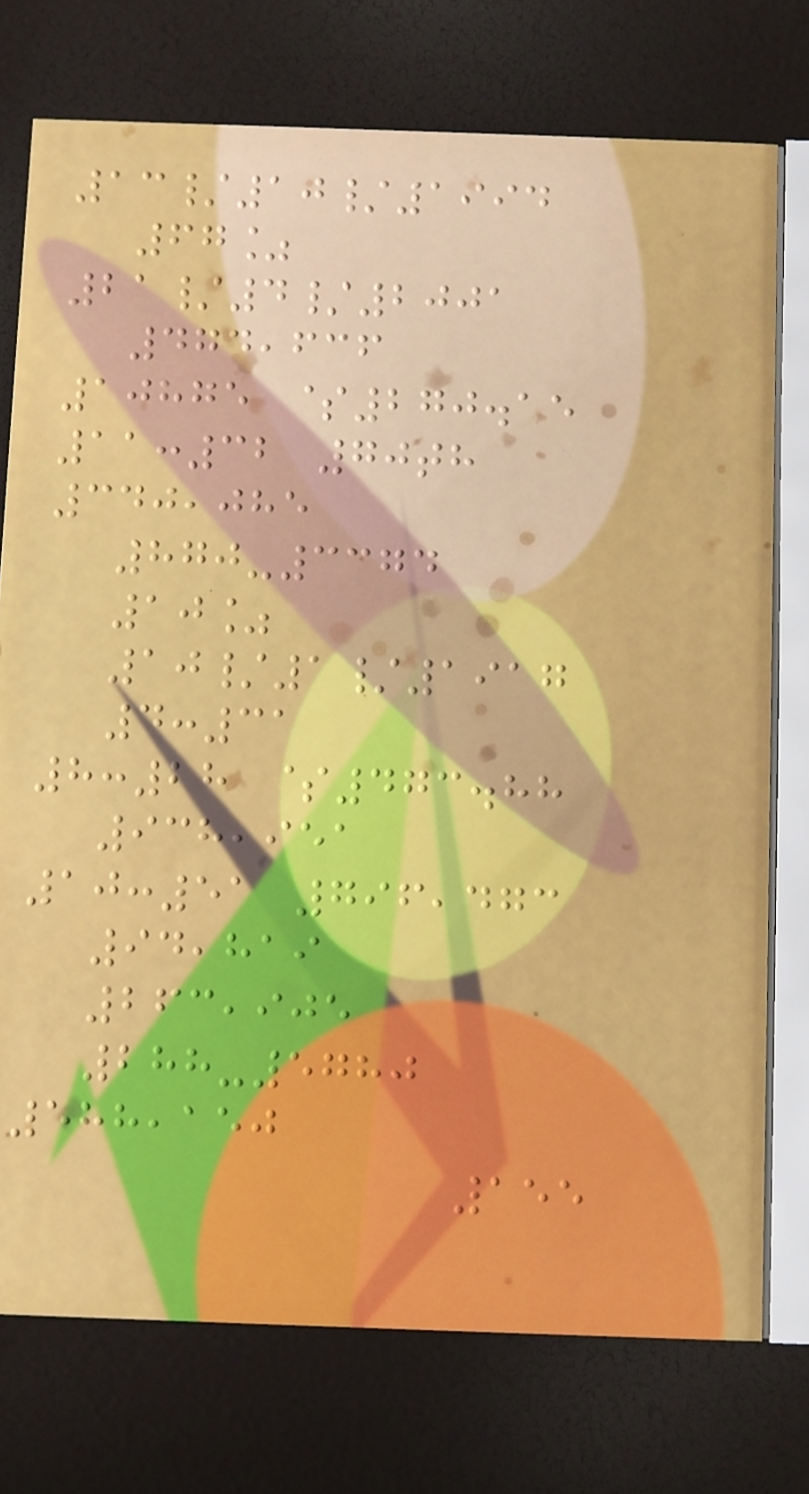13/10/1994
67%
21/4/2001
474,636
10875 $270.15
11:32 70th
340,085
870-3374
10%
10/1/1917
4:31
8:28 $473.88
938,951
10:51 796,473
94,819
263,905
288-5780
588,150
155
